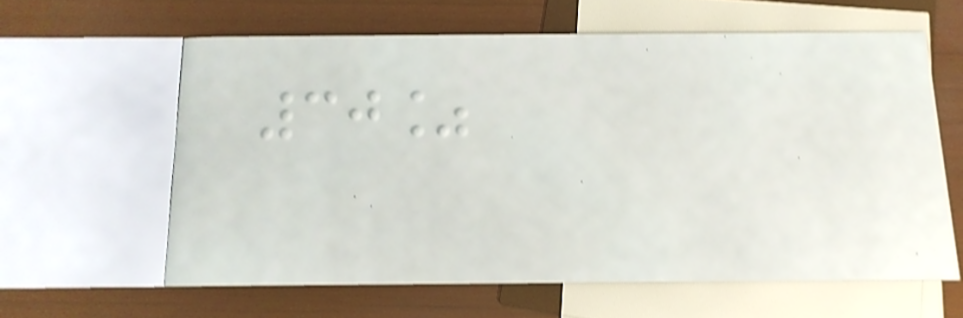30%
